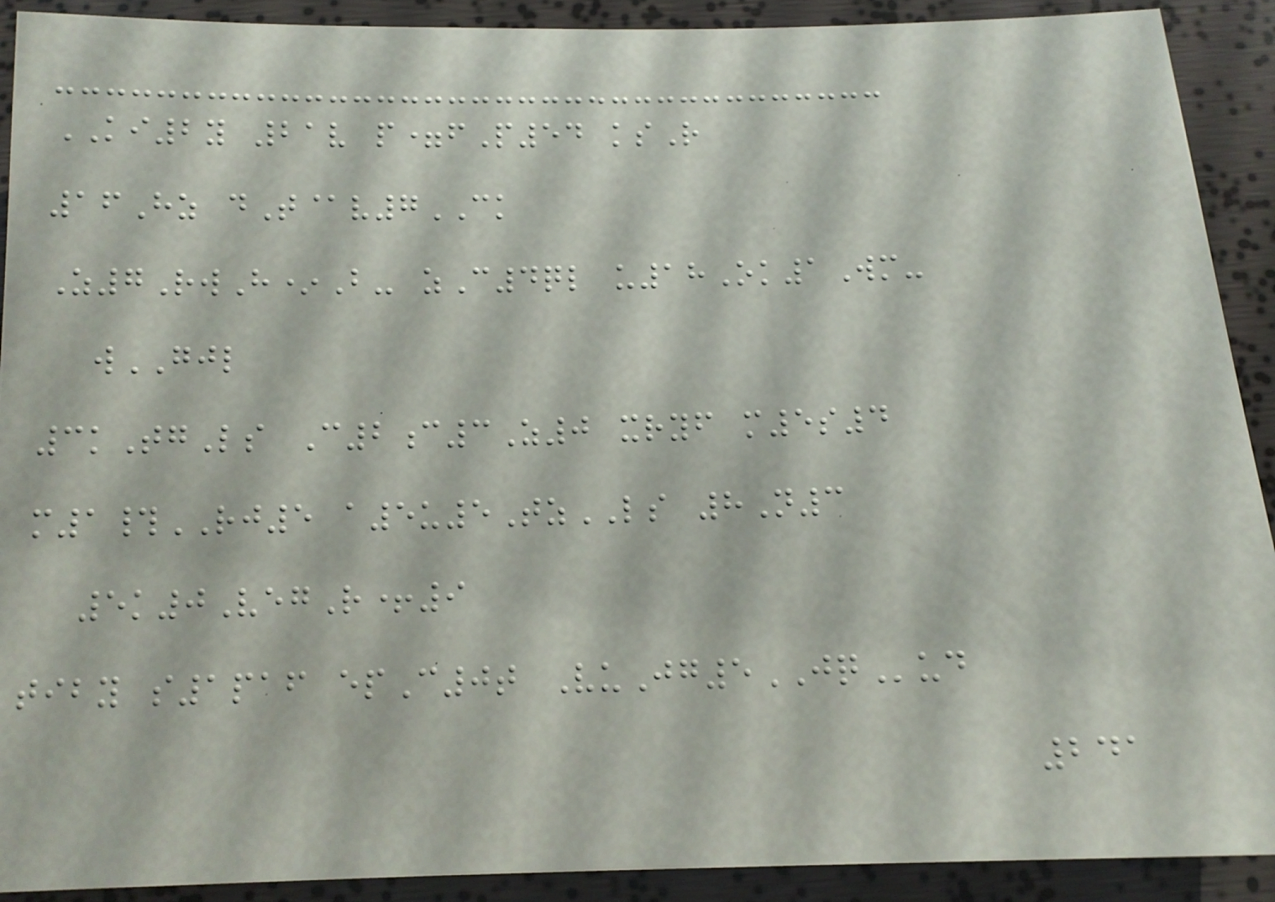KI2y 21v p=fP54 ksR
16Hz dT@v7CK
Z7RwH*B- zC4ql u18Ok1Wm-
wGJL
3kTgLs C2c3Z0 xryf m5s4
m1#RJ5 a5u5TzLS 8N3
5k0VegR+9
tiby s1paf epC0t VuJg5JQud
241
